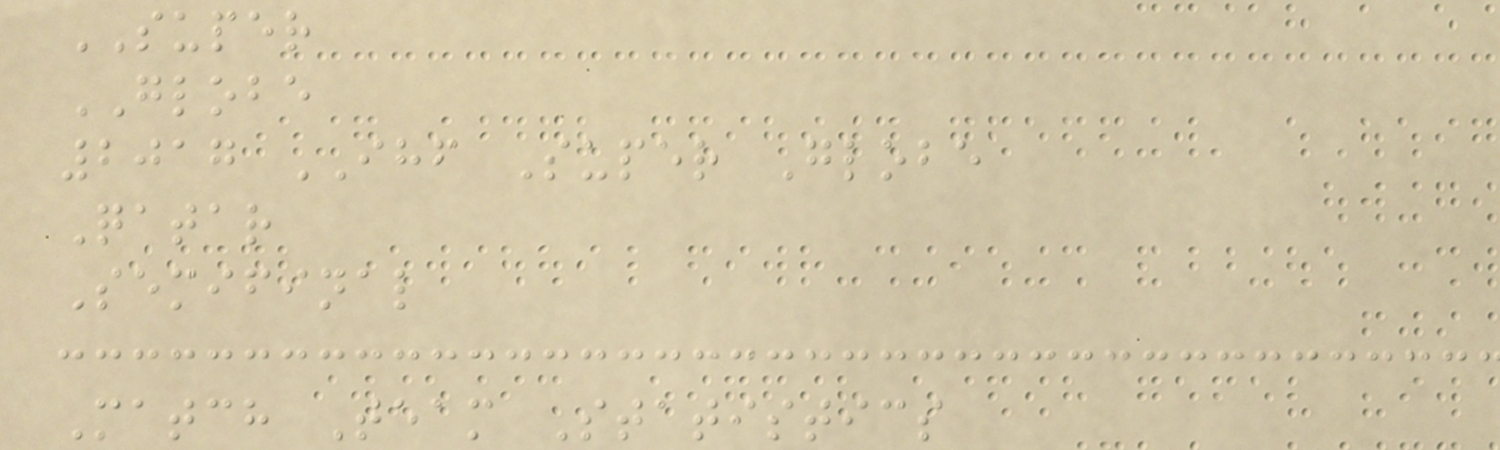SUPER
GLOBE
2017 IHF Super Globe
Qatar
Semifinal
Match Team Statistics
